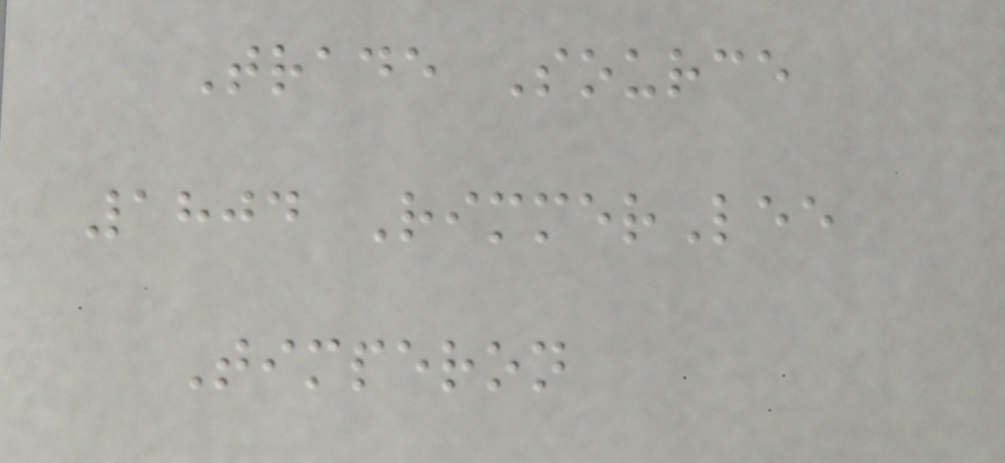Trade Source
1804 RimmerLee
Timperon
